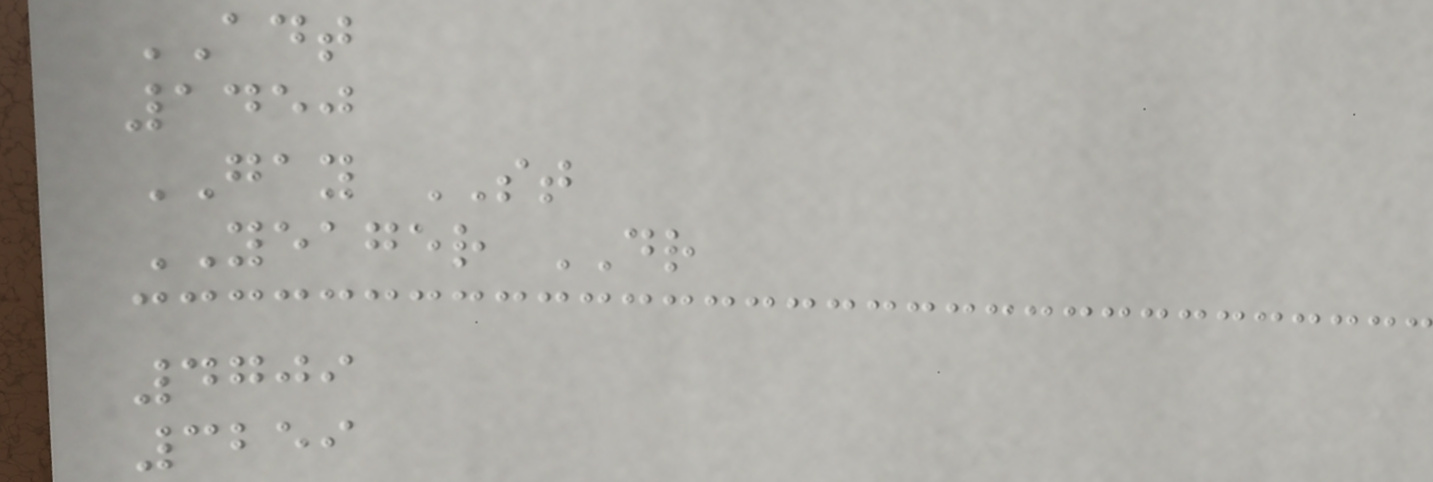ADT
1450
GAY ST
YEAGER DR
4709
3259
